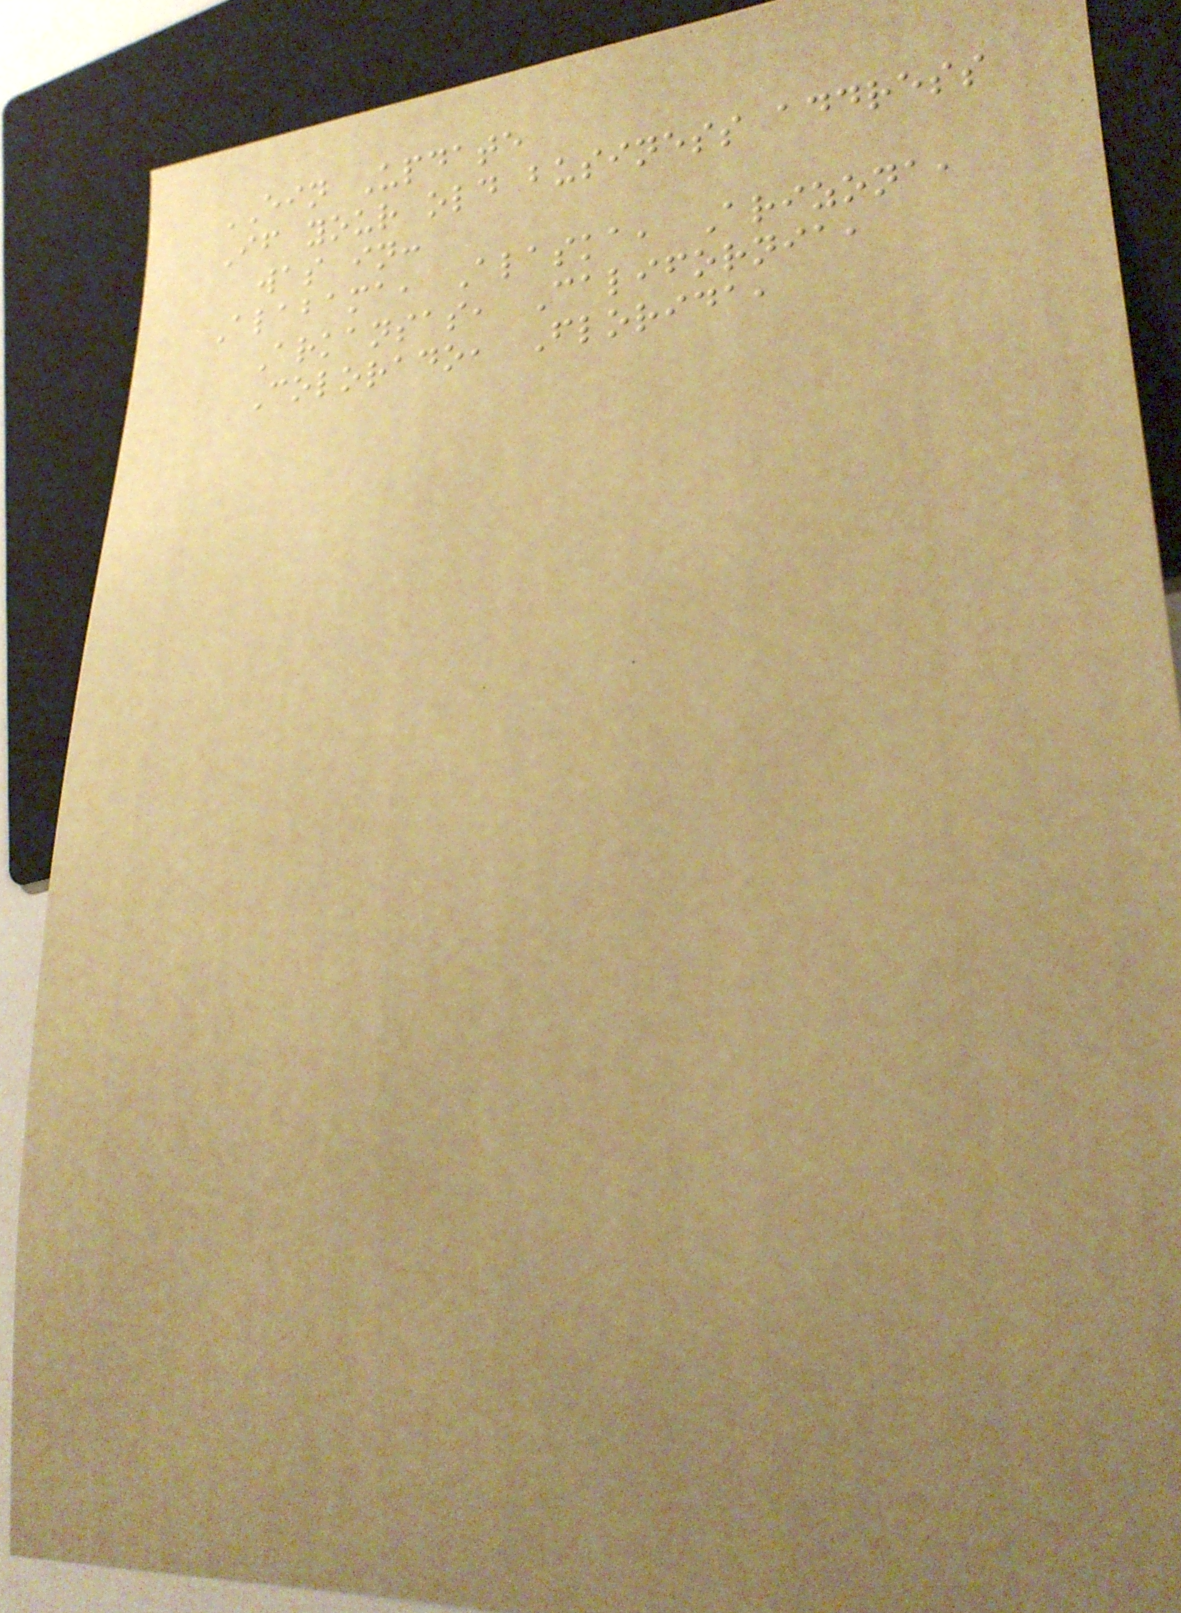EIN Update
If your old business address
was in:
Alabama, Alaska, Arizona,
Arkansas, California,
Colorado, Florida,
